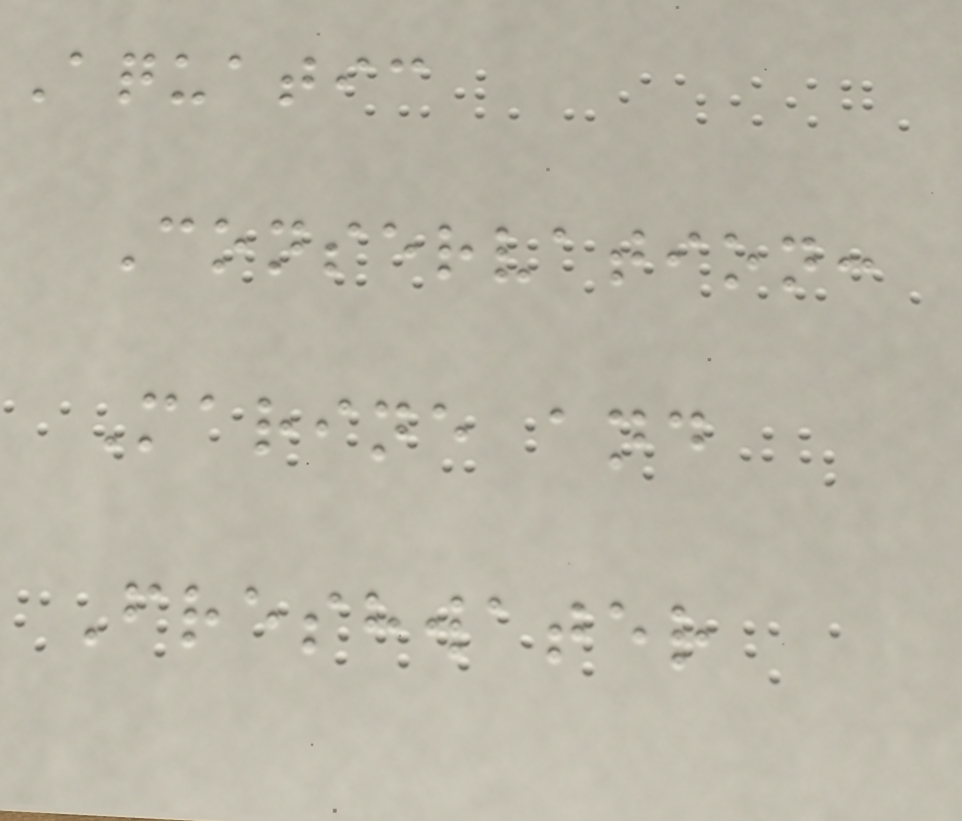Aquatic
Conservation:
Marine and
Freshwater
